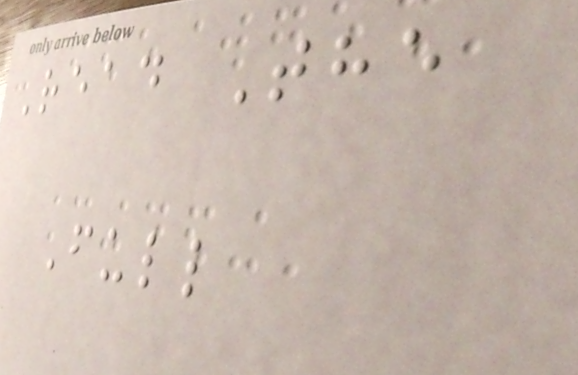Read The
Full
